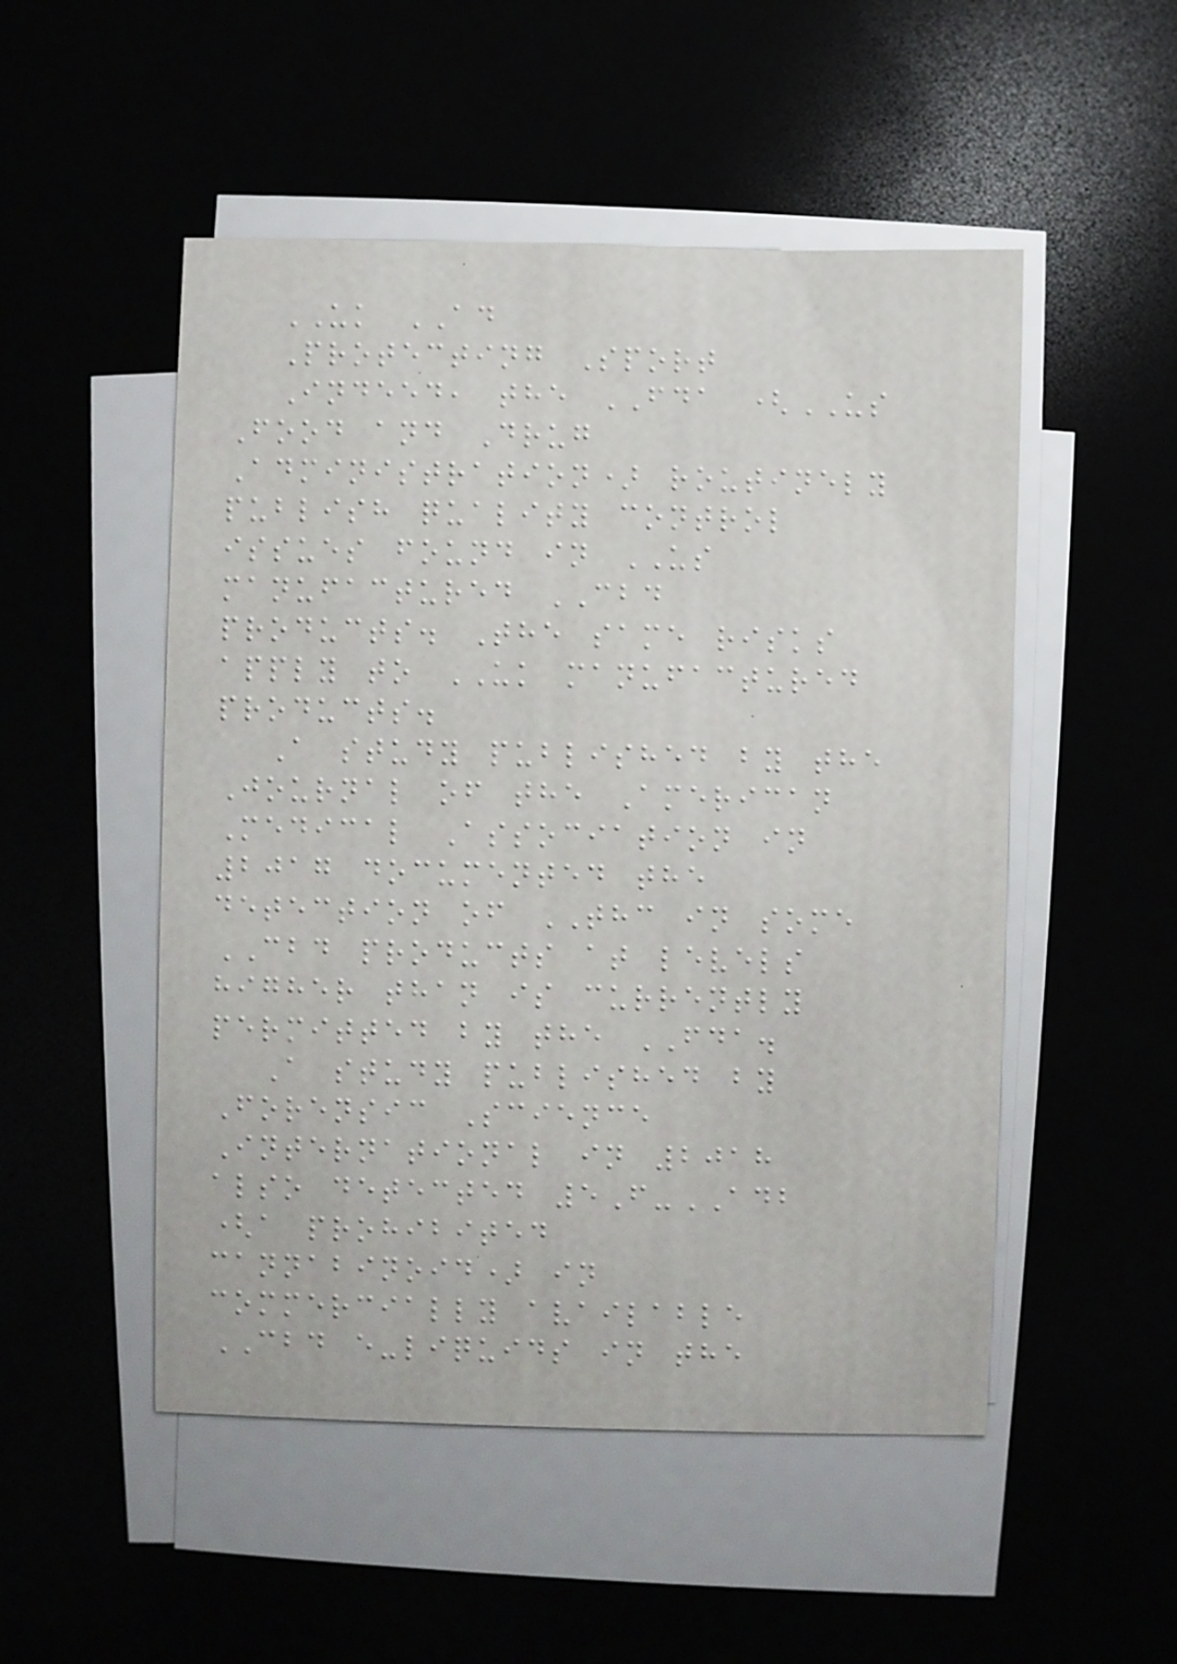UK AD
Protecting Sport
Indeed, the FDA (US
Food and Drug
Administration) routinely
publish quality control
issues found in US
manufactured CBD
products. The same risks
apply to UK manufactured
products.
A study published by the
Journal of the American
Medical Association in
2017 documented the
detection of THC in some
CBD products at levels
higher than is currently
permitted by the FDA.
A study published by
Forensic Science
International in 2018
also detected 5F-ADB
(a prohibited
cannabinoid) in
commercially available
CBD e-liquids in the
